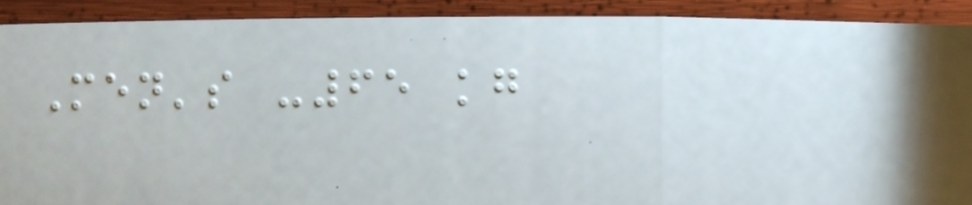Men's -65 kg
